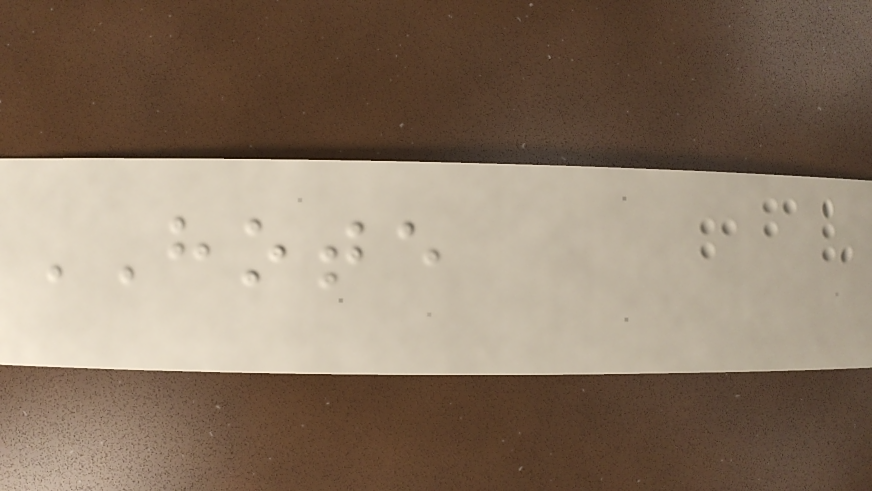HOTE
